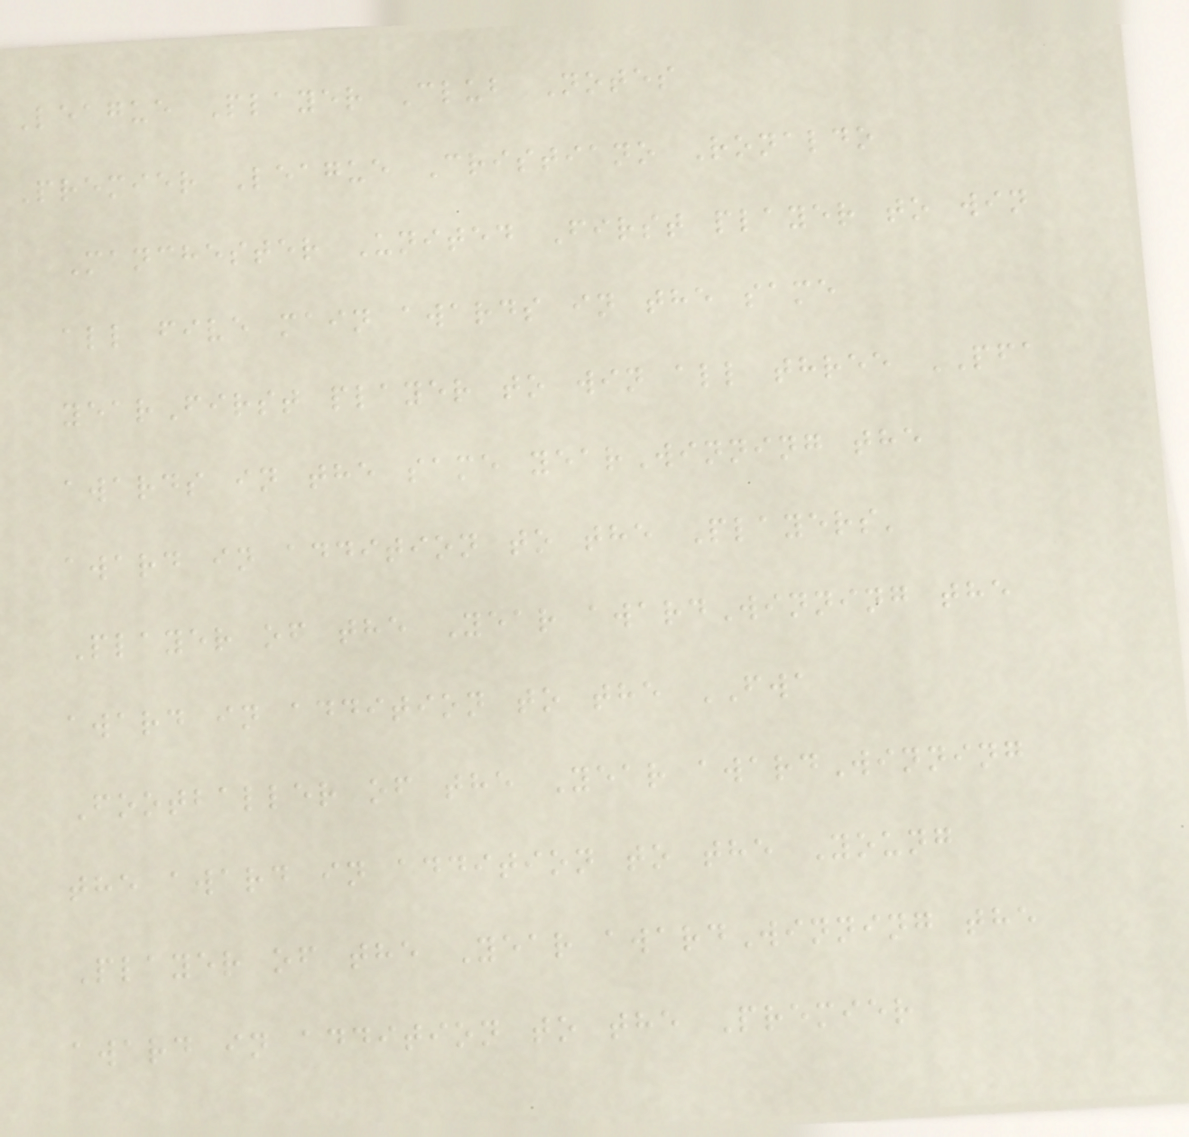League Player Club Notes
Premier League Cristiano Ronaldo
Manchester United First player to win
all five main awards in the same
yearFirst player to win all three PFA
awards in the same yearWinning the
award in addition to the Players'
Player of the Year awardWinning the
award in addition to the FWA
Footballer of the Year awardWinning
the award in addition to the Young
Player of the Year awardWinning the
award in addition to the Premier
